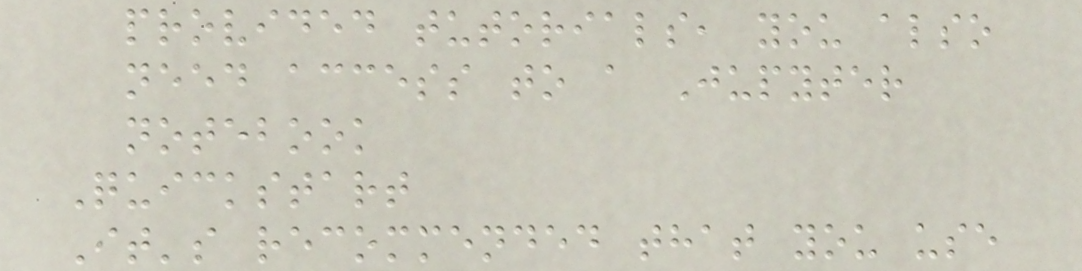provided tutorials, you also
need access to a Jupyter
notebook
Quickstart
It's recommended that you use
